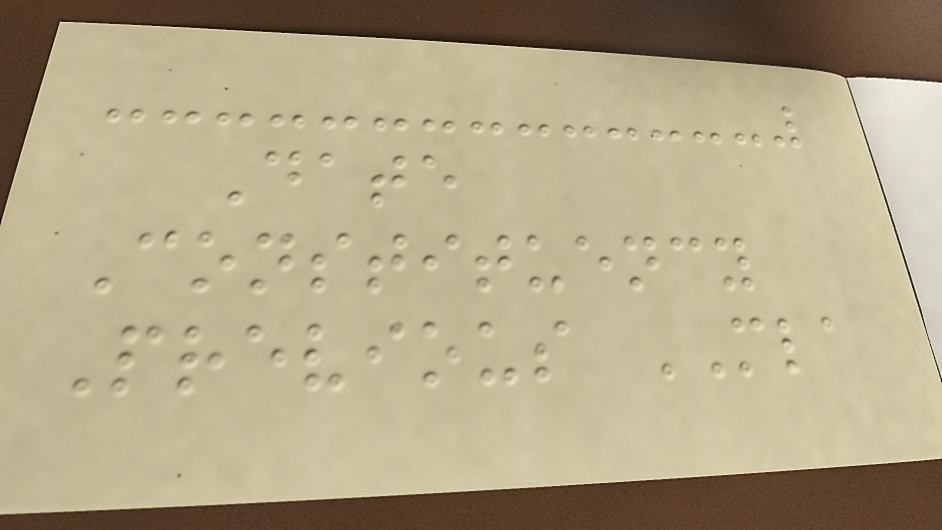Date
Constituency
Previous MLA
